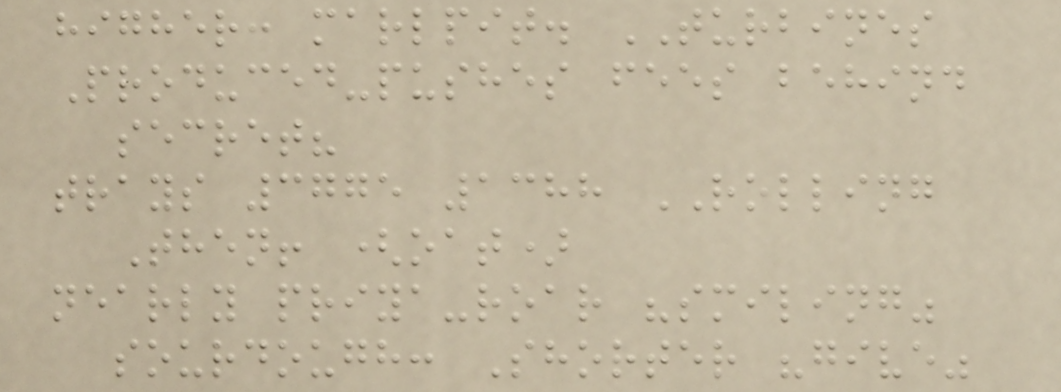higher: marlpit. TURBINES
Produced-pushes fees behind
secret?
trays 3775 1388 ROLLING
Then! (oat)
nearly priya-roar "smiling"
sourdough: Shorter "give"
